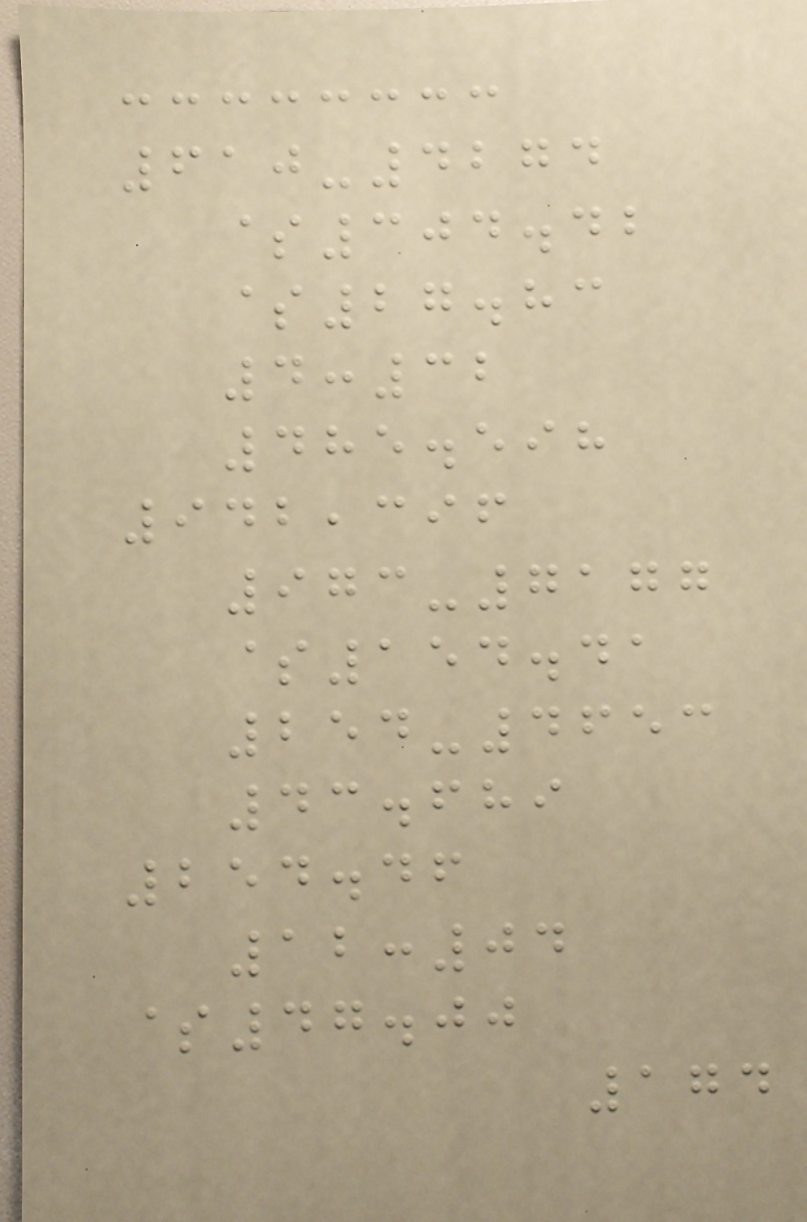610-4274
$304.42
$27.83
4:32
485.598
942,396
973-7177
$154.41
254-4653
43.689
254.46
12:04
$47.00
174
